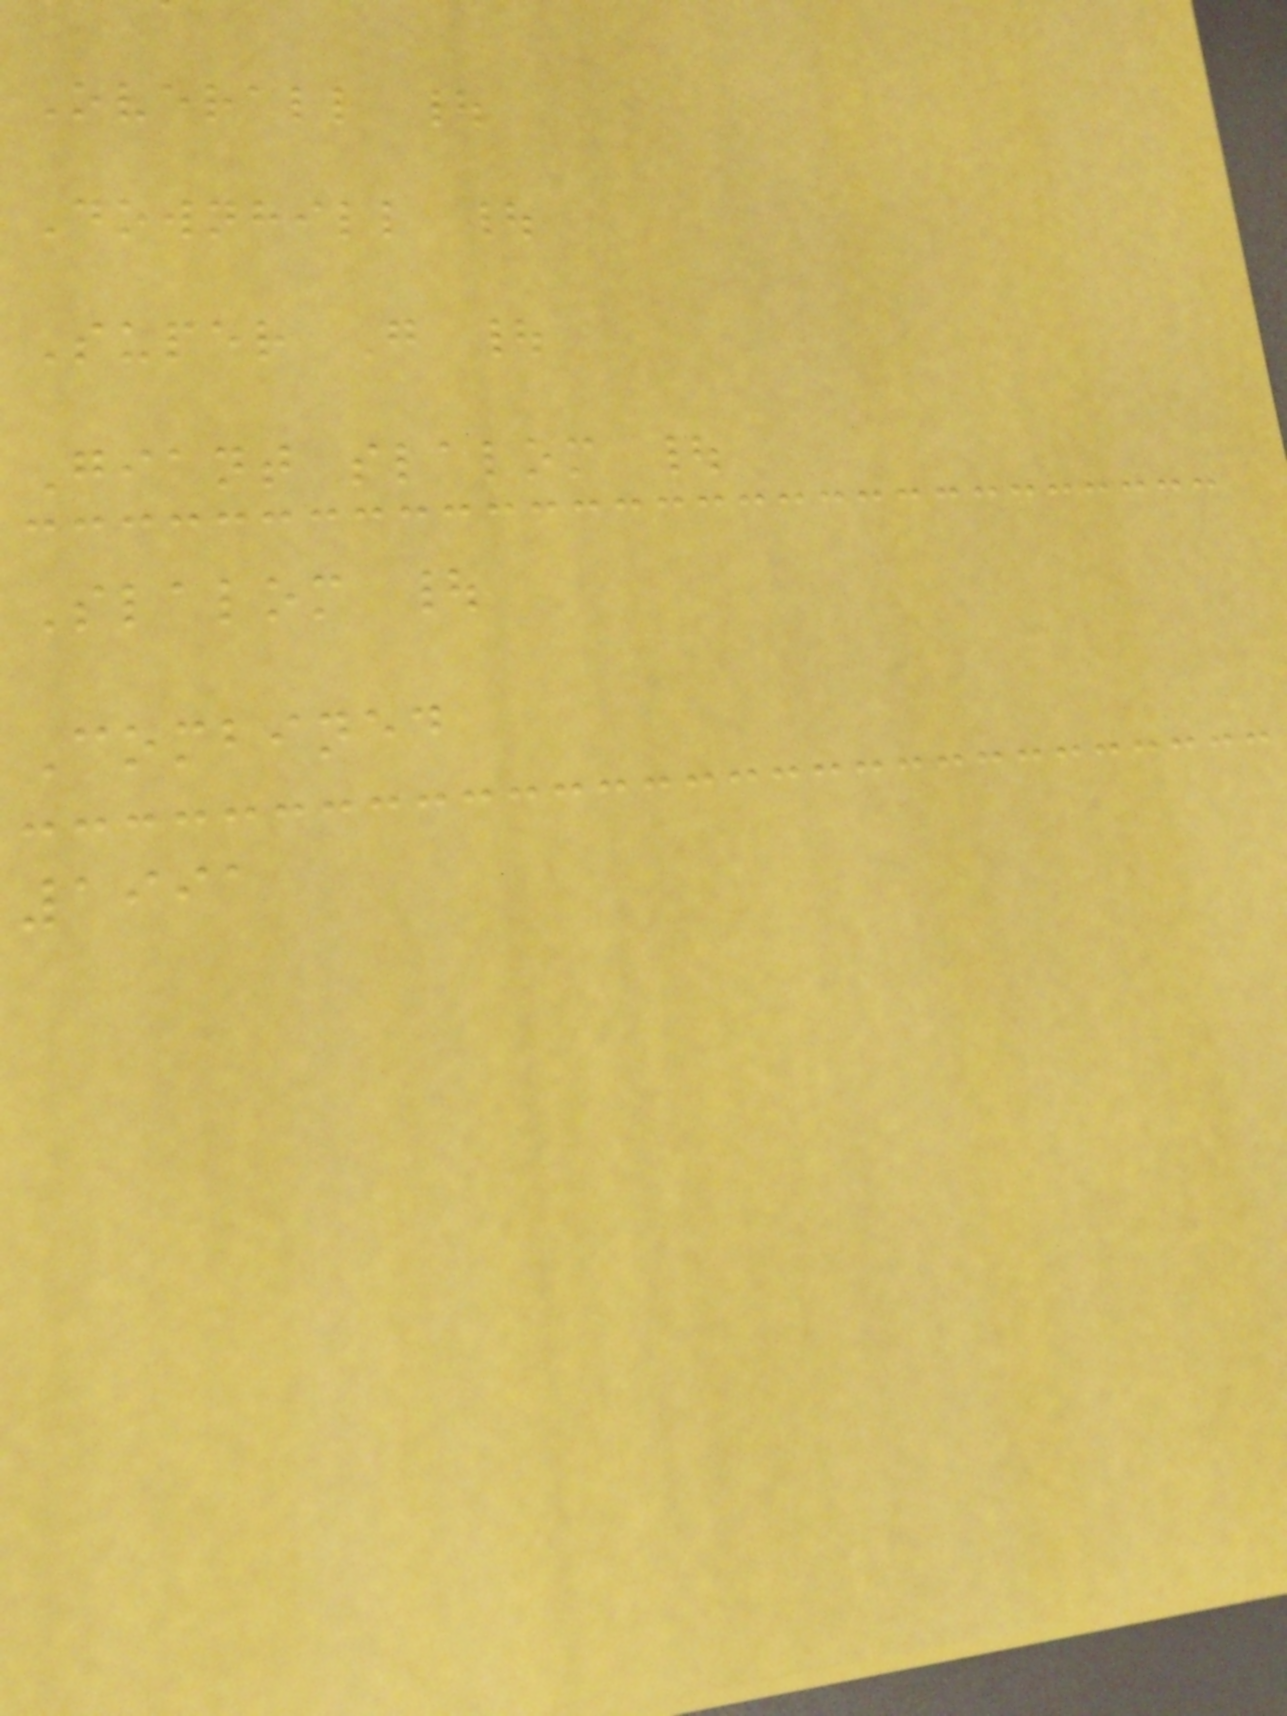Overall |
Downhill |
Super G |
Giant slalom |
Slalom |
Combined
1991
